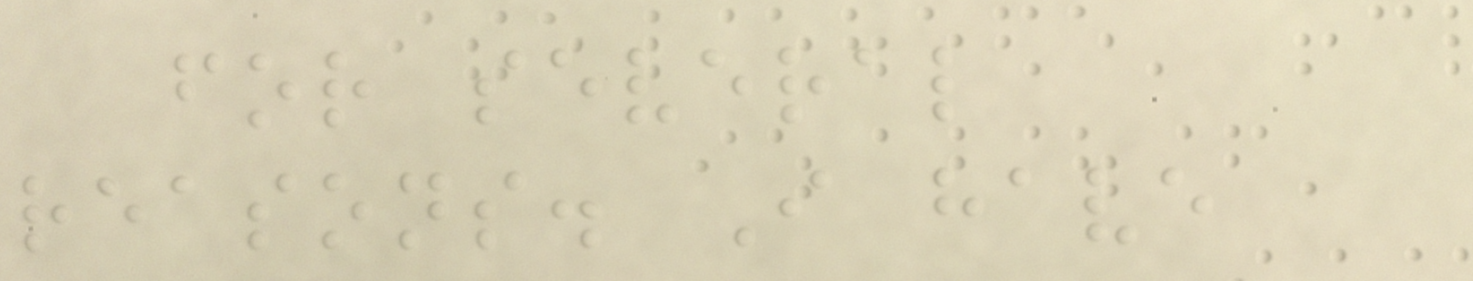for several
reasons. I have
